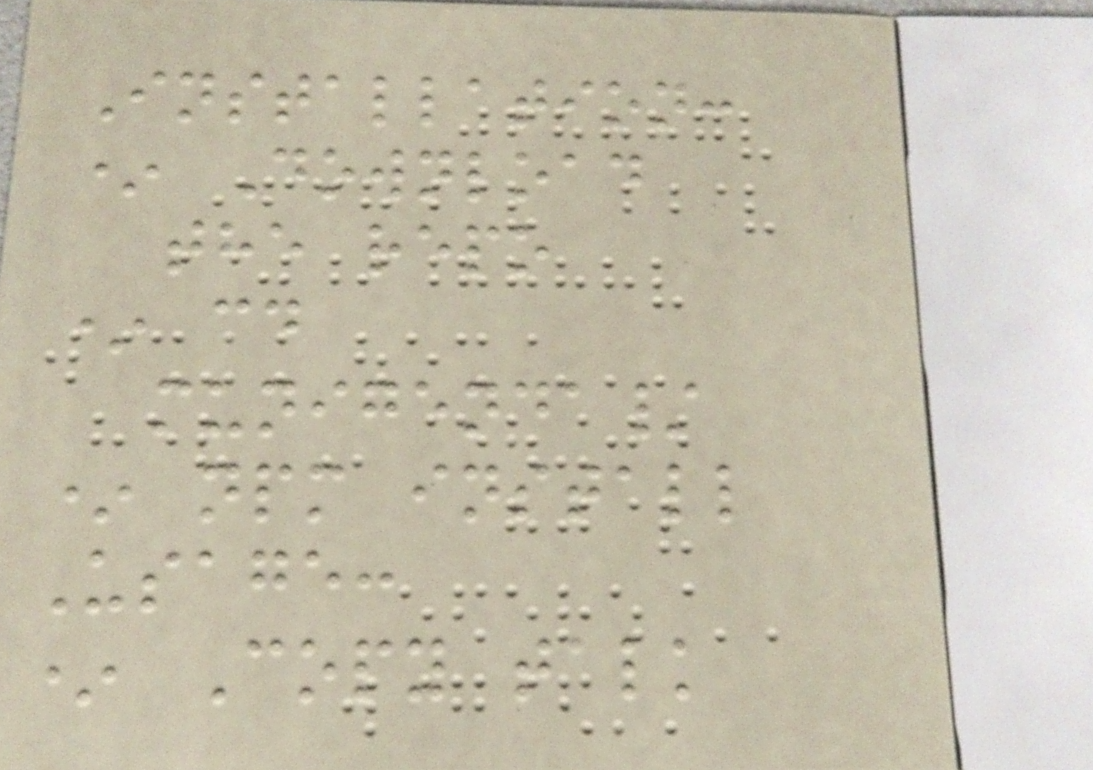Installation:
* Download
the repo
* cd
munigenda/
* npm install
Usage:
* Copy talk
